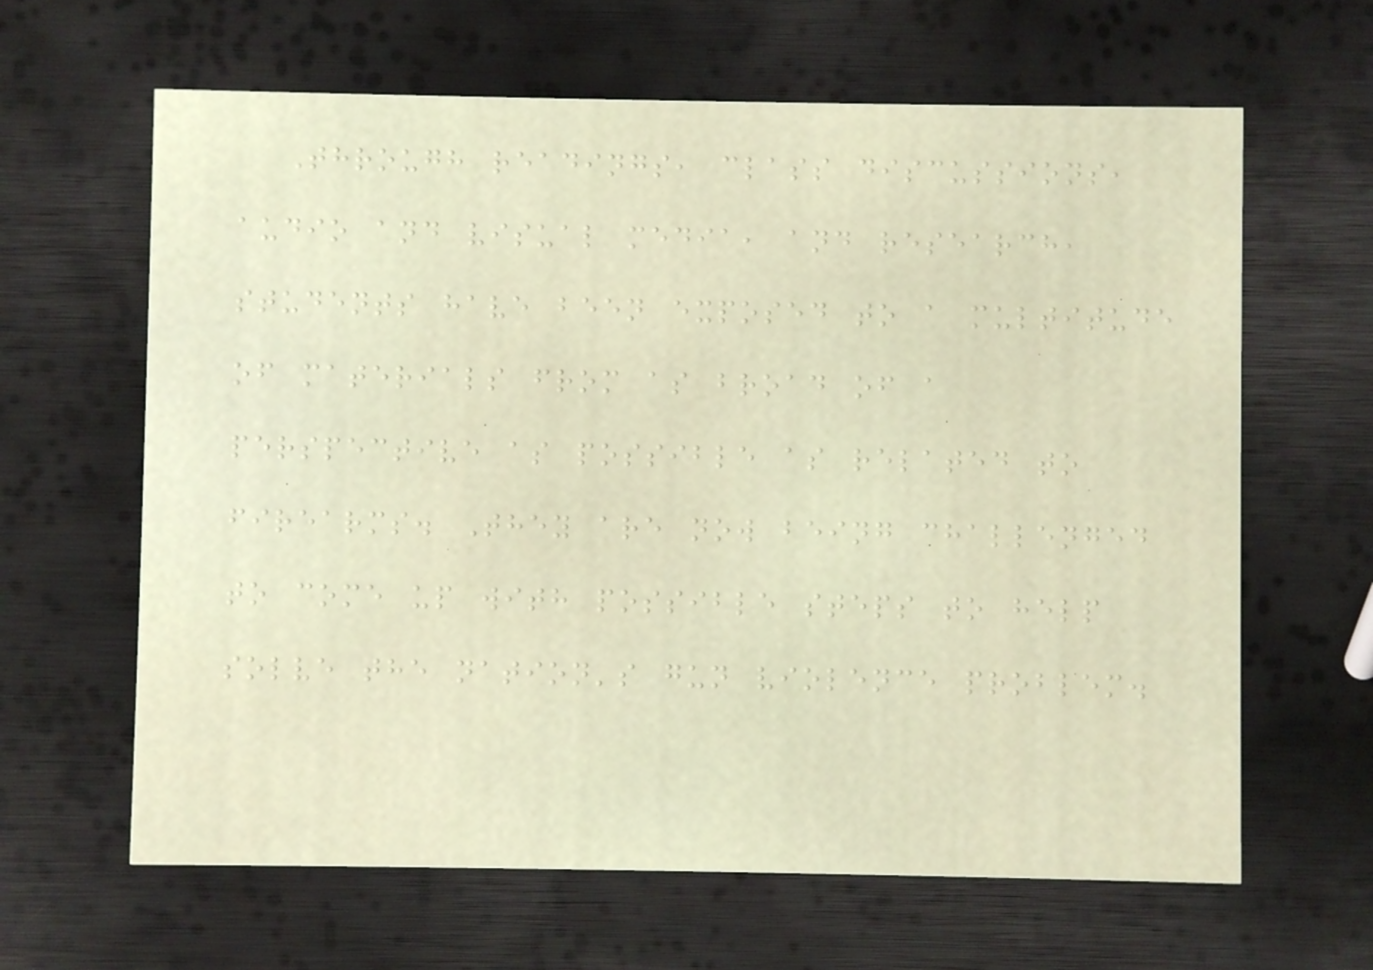Through readings, class discussions,
audio and visual media, and research,
students have been exposed to a multitude
of materials from as broad of a
perspective as possible as related to
firearms. They are now being challenged
to come up with possible steps to help
solve the nation's gun violence problem.
